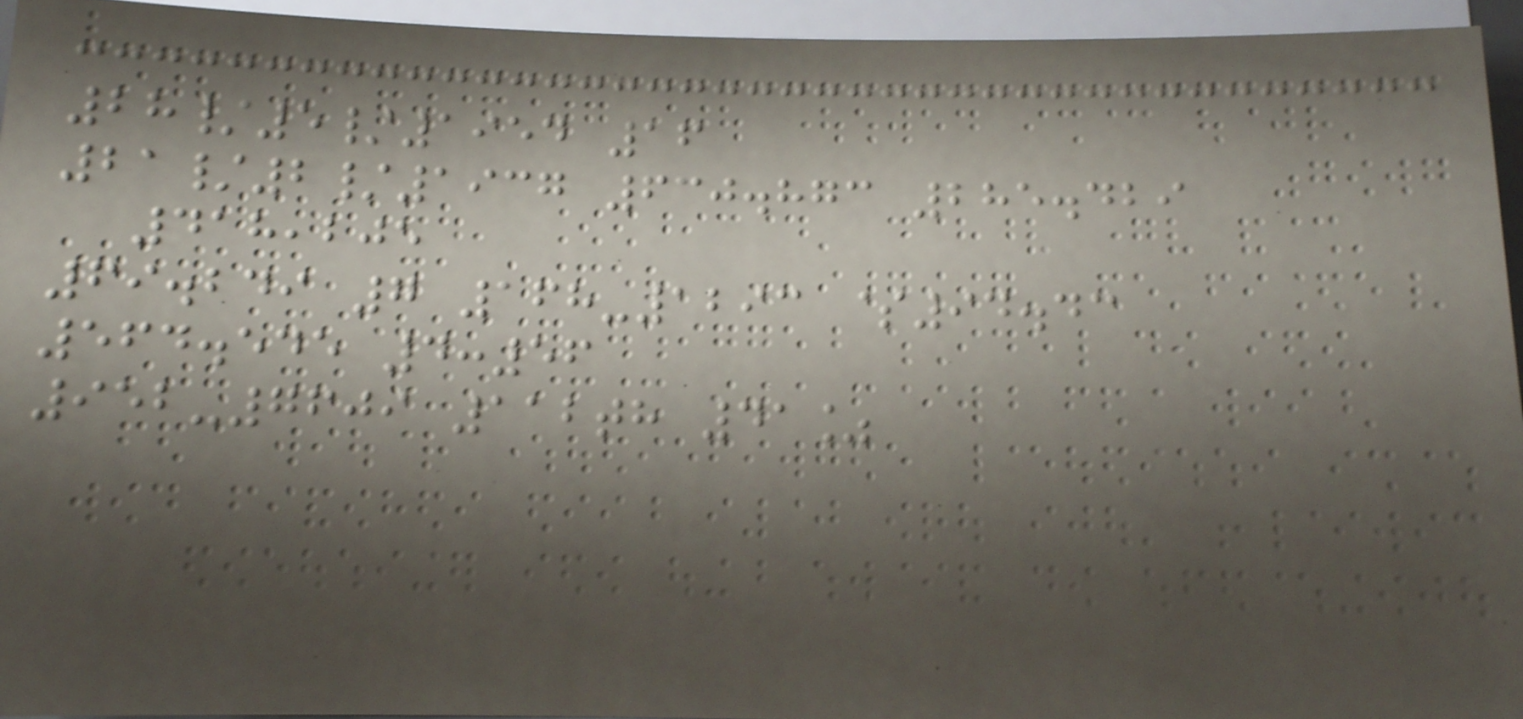28/5/1954 16
21/2/1937 630.873 285.429
418,205
69.249 7 168-1293 $94.43
564.545 4:56
952-7609 112th 41%
